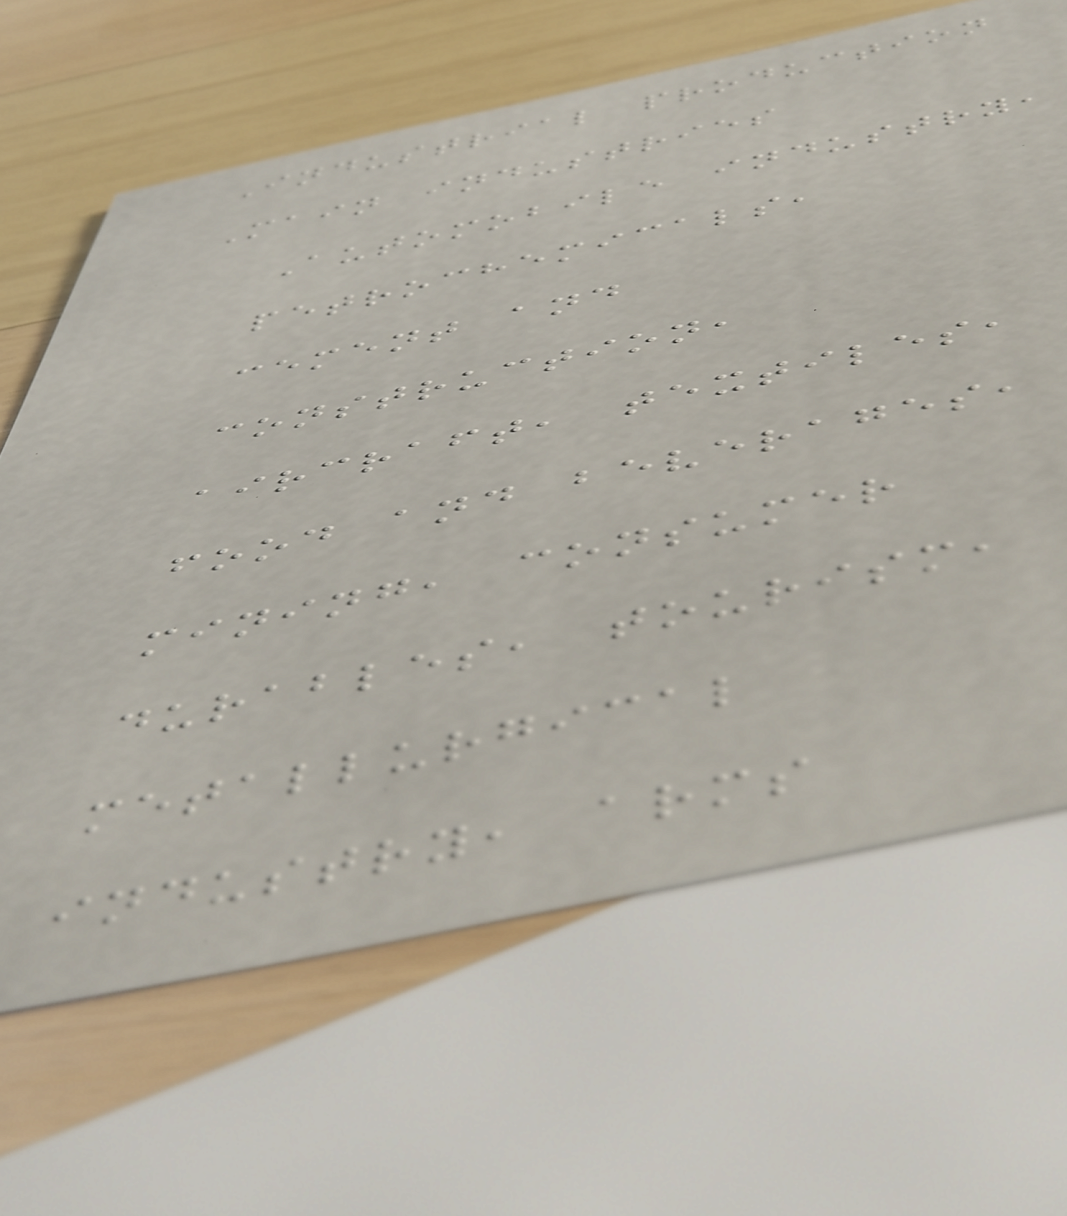Industrial production
Main industries
Automobile industry,
petrochemicals,
cement and
construction,
aircraft, textiles,
food and beverages,
mining, consumer
durables, tourism,
metallurgical
industry, arms
